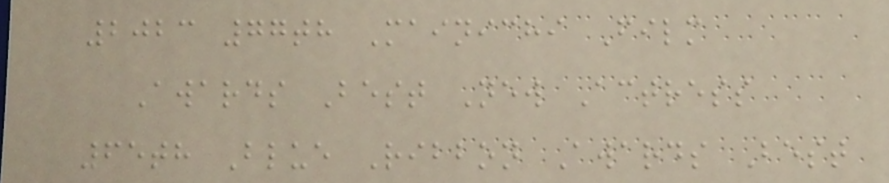2023 77th Mainichi Film
Awards Best New Actress
65th Blue Ribbon Awards Best
